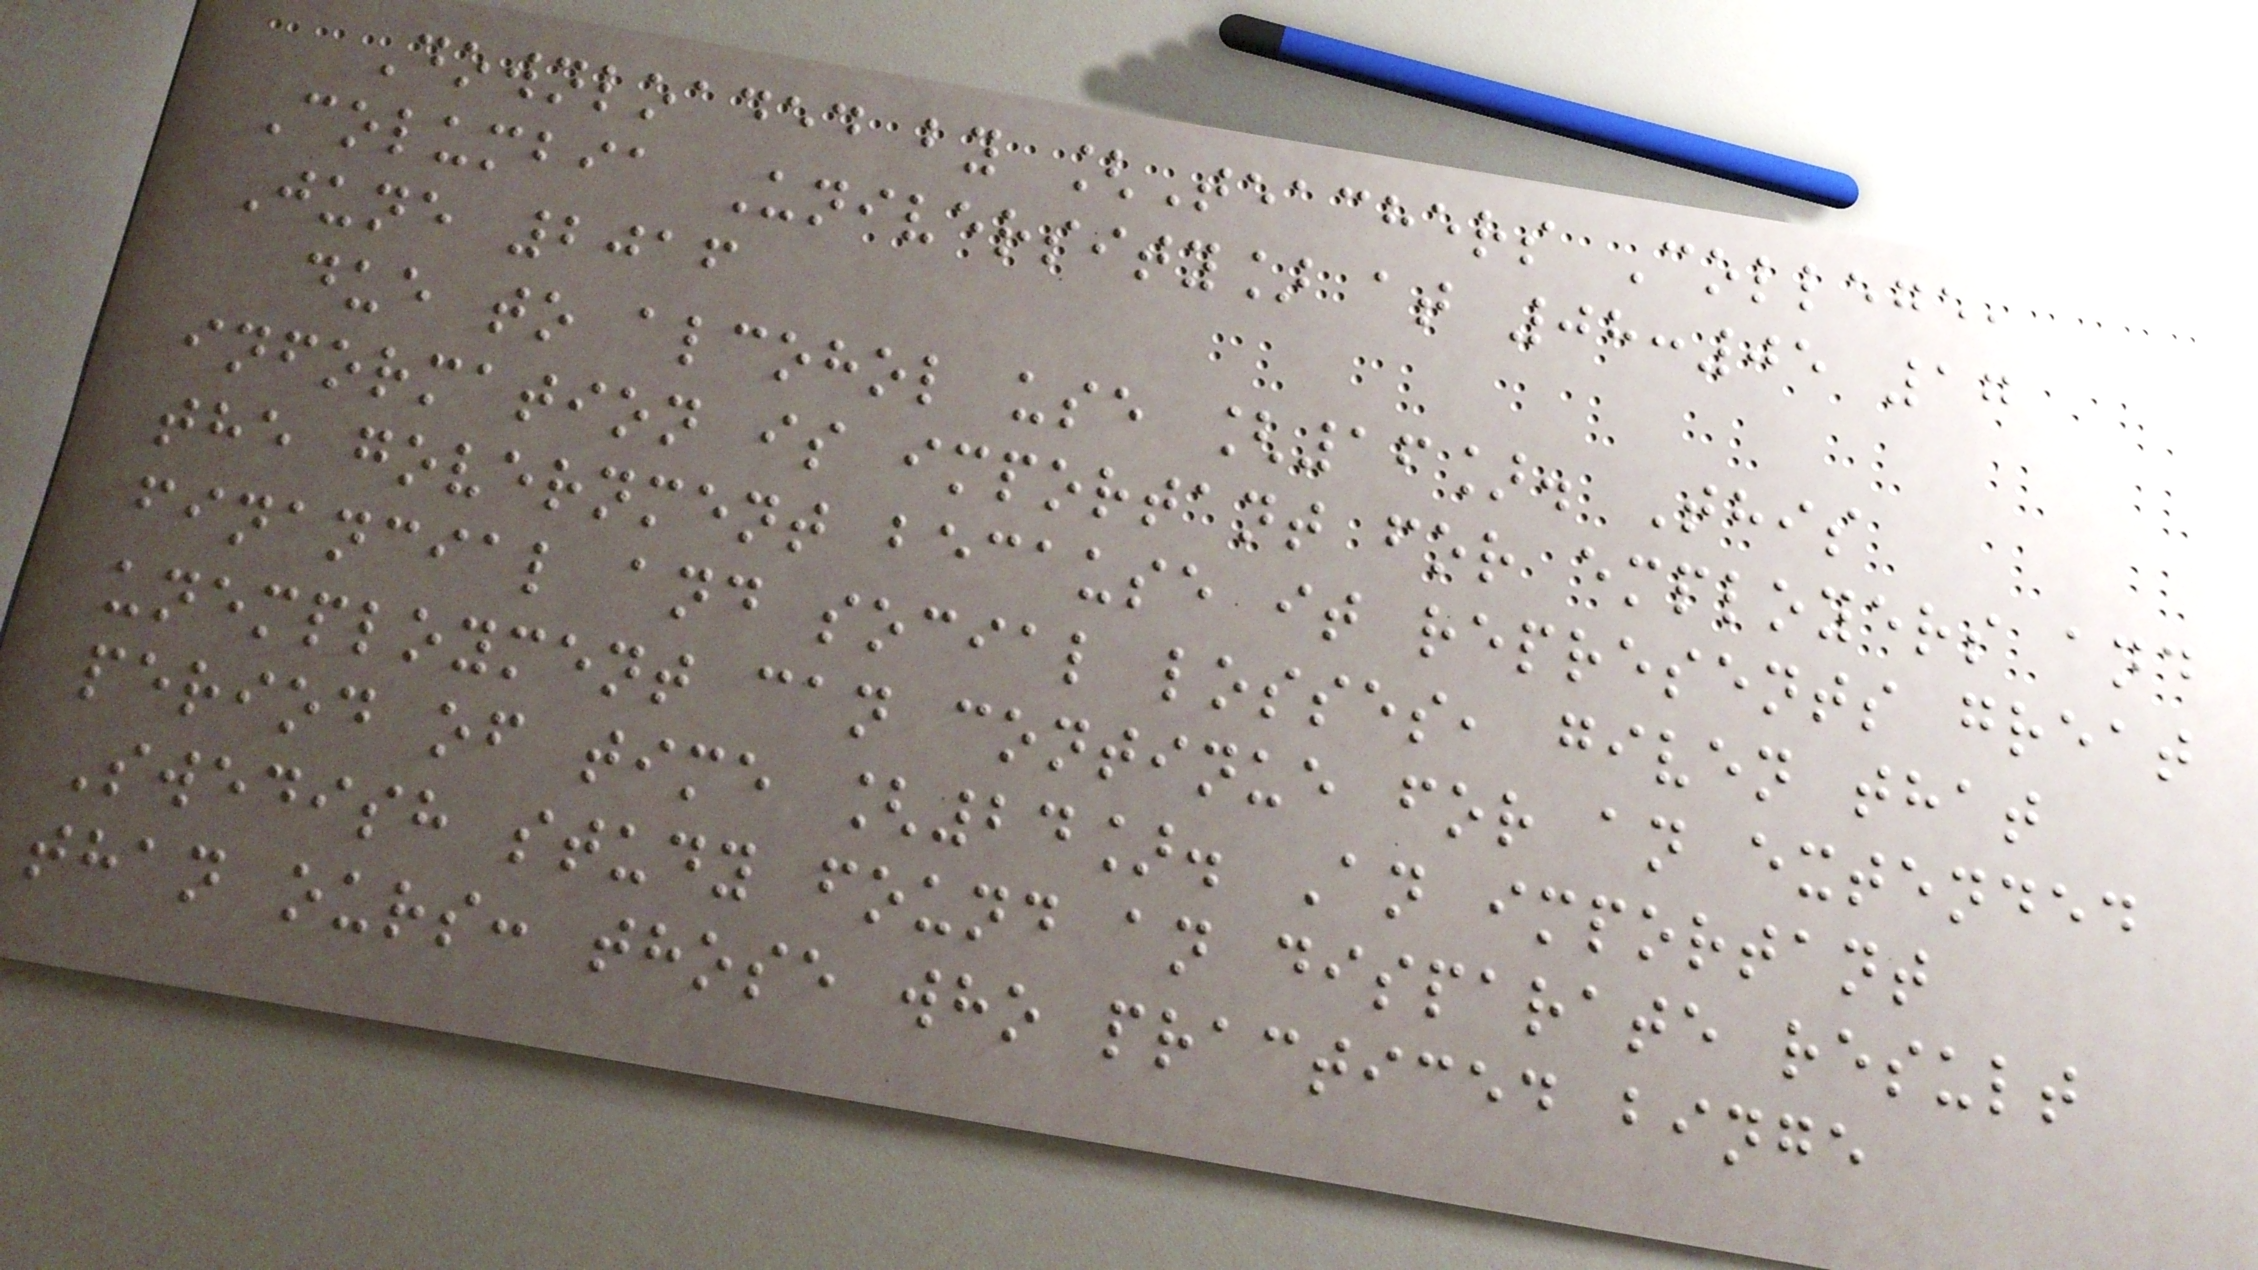Downloaded by [Teachers College,
Columbia University] at 08:05 17
June 2016
due to alcohol use [16]. This
information is important for employers and
the government because it represents great
financial and social losses, given that
unemployment can continue for an extended
period of time [24]. An important
Swedish study found an disparate result
than ours: those who practiced binge
